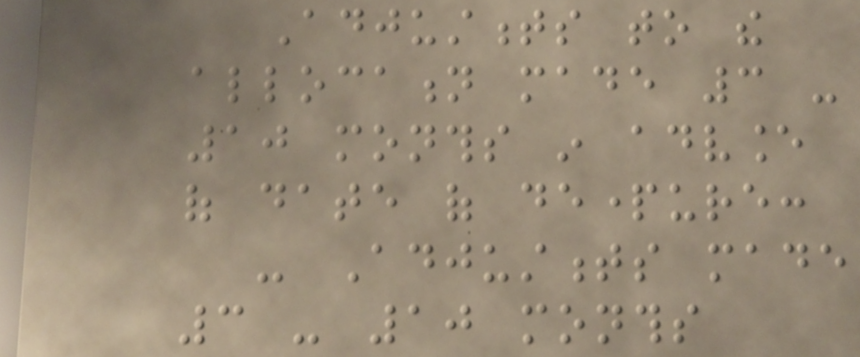Adjustments to the
allocation made 3 -
10 months in advance
of date of departure:
- Adjustments made
3 - 10 months
